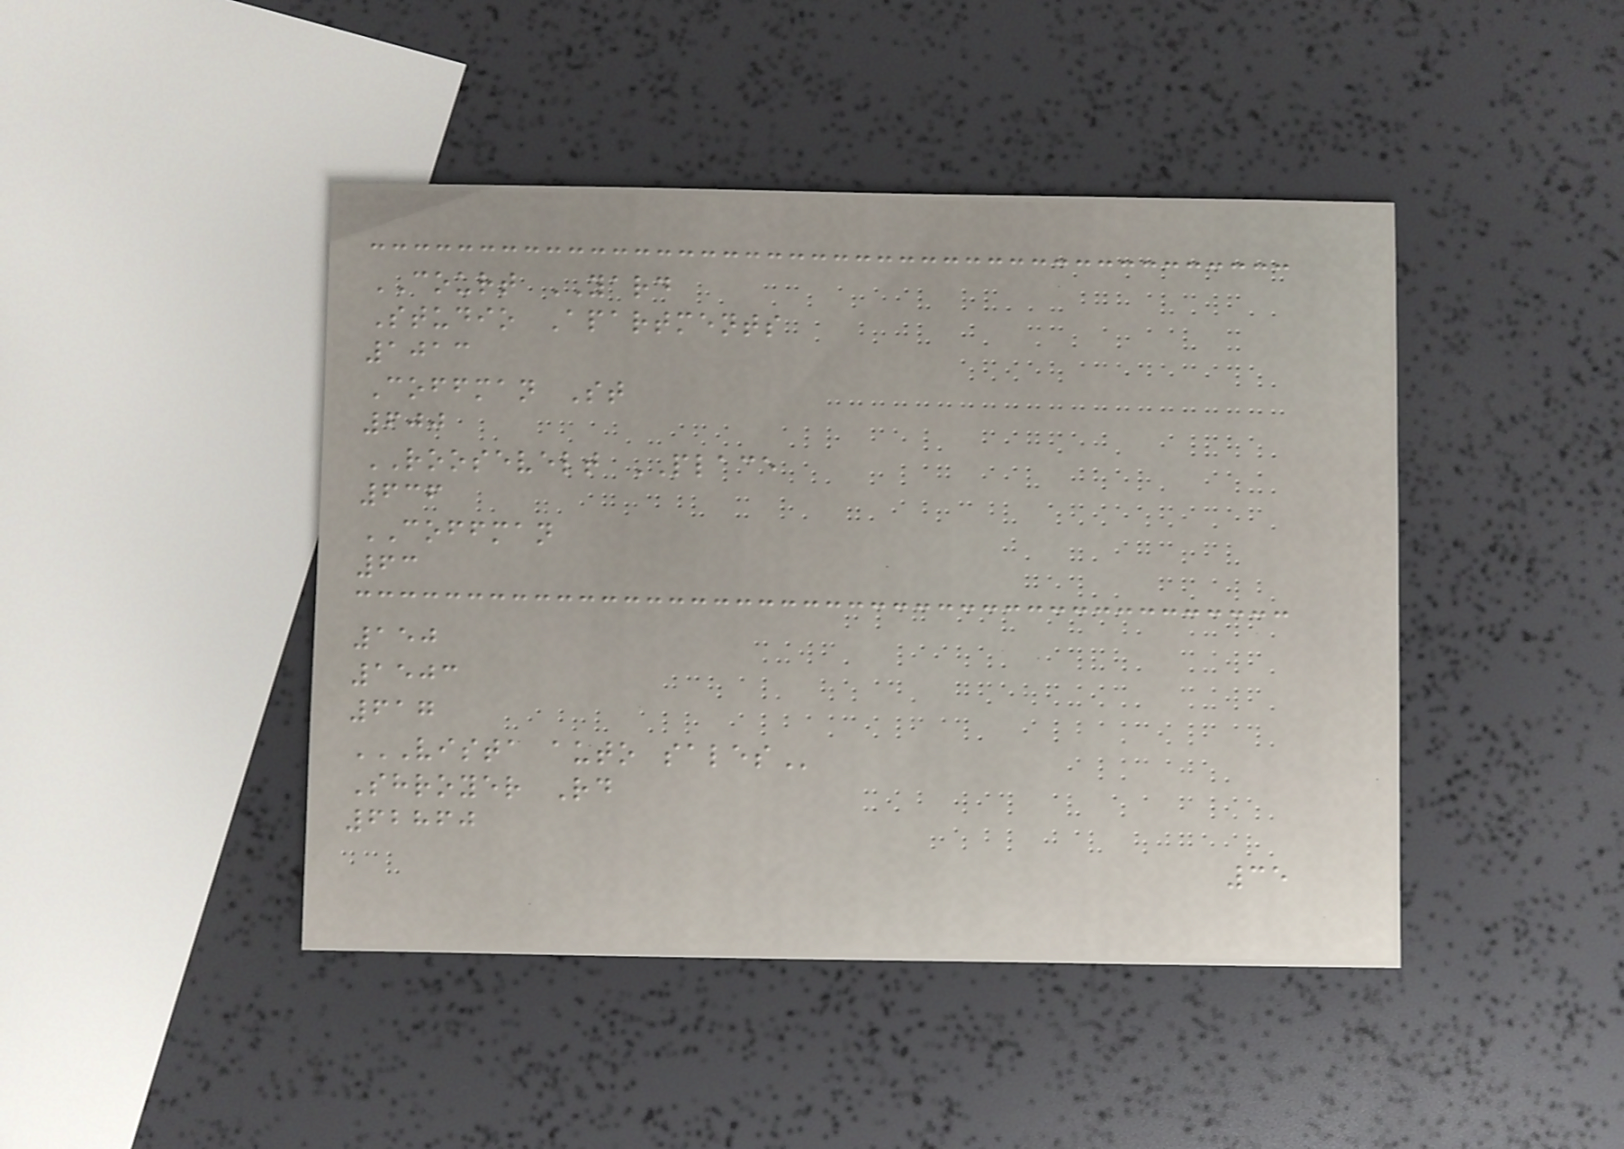COURT YARD
Studio Apartments
1013
Coffman St
600
ROOSEVELT PLACE
636
COFFMAN
63
150
1503
617
VISTA AUTO SALES
Shroyer Rd
62860
35
